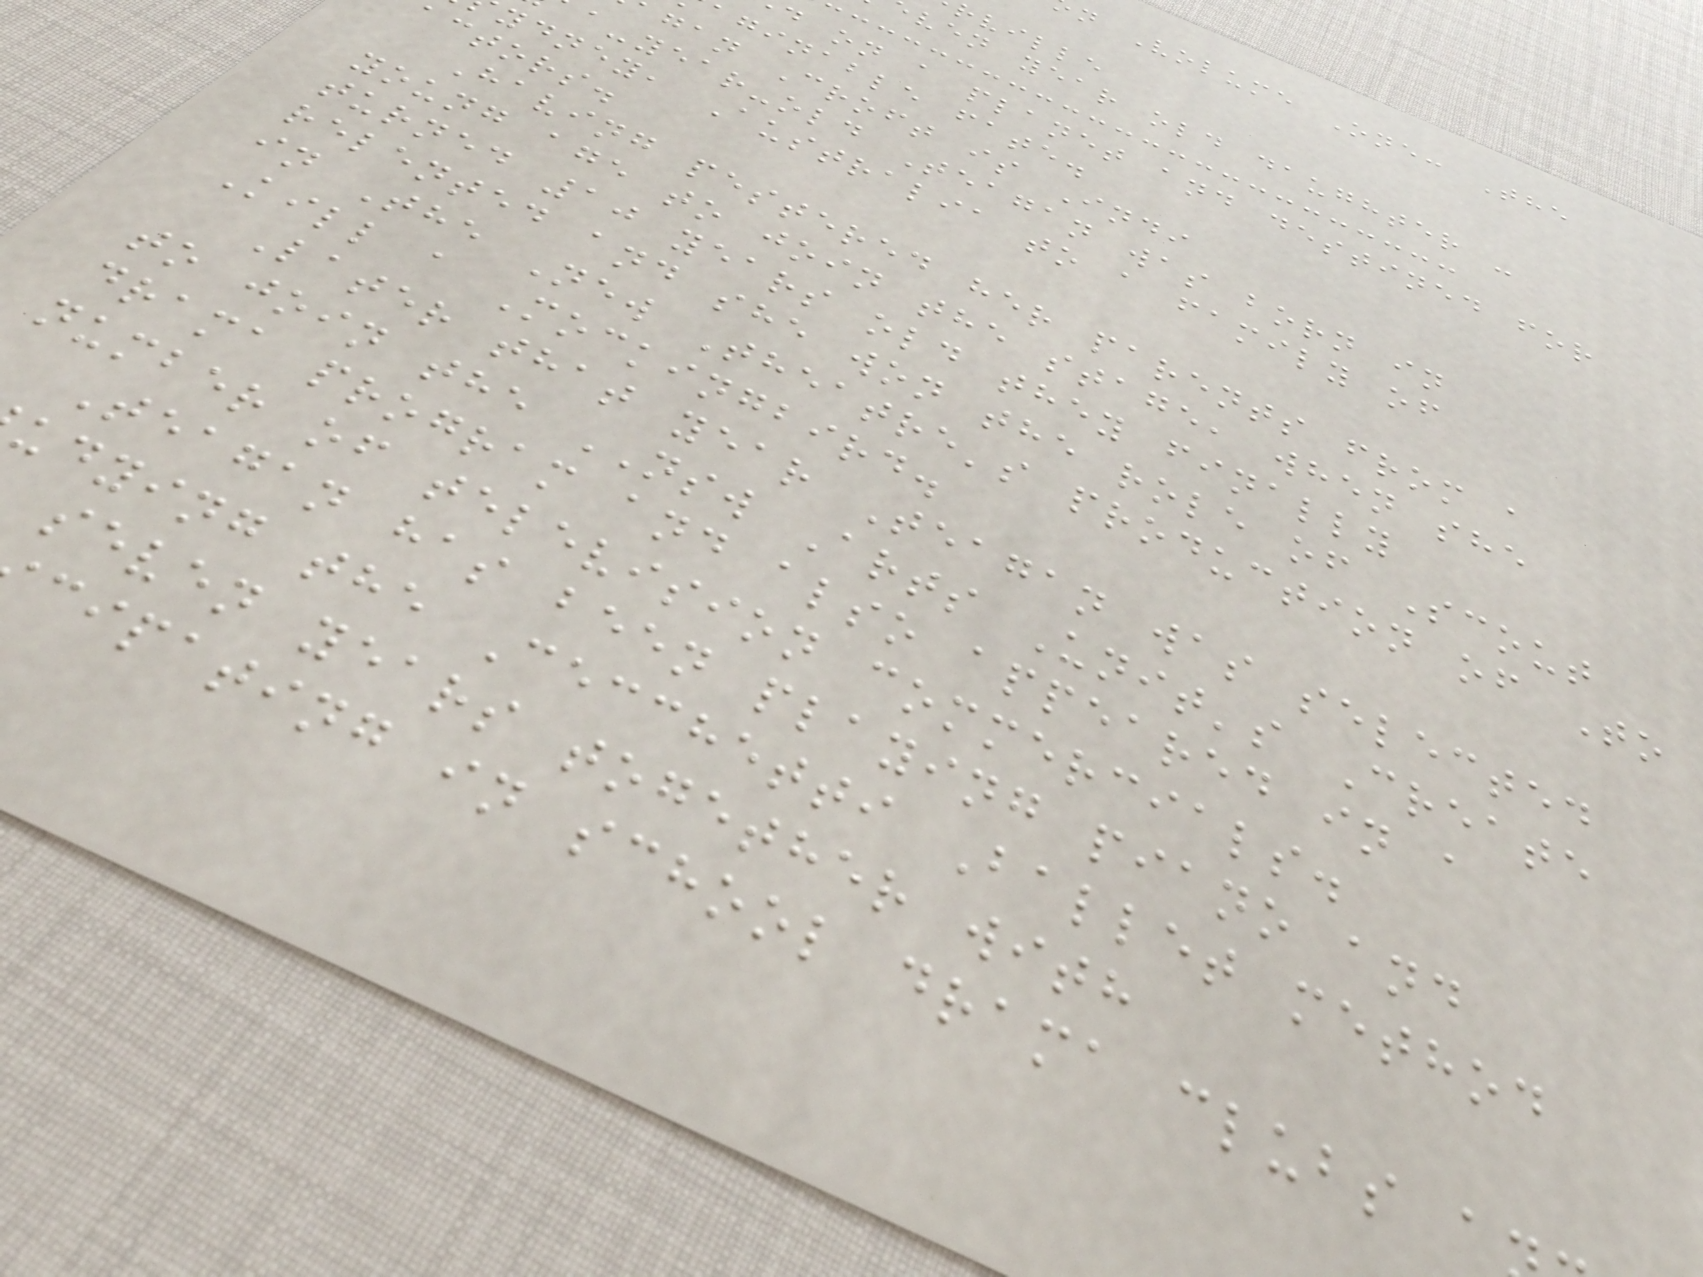n Volume One: The
rville
ven year old daughter -
d on a planet and destined for
aginable fate.
gan Croft is Indi
a-year-old Teagan was born in
ydney, Australia to a family of
actors.
Having pestered her parents from a
young age to join the stage, when she
turned 10 years old they finally
relented and she won the role of Scout
in The New Theatre's production of To
Kill a Mockingbird.
Later that year Teagan was selected
to join the NSW Arts Unit's Create
drama program and also appeared in a
number of television commercials.
Teagan has been playing piano and
udying the Cecchetti Ballet method
seven years together with
cipating in school drama clubs a
